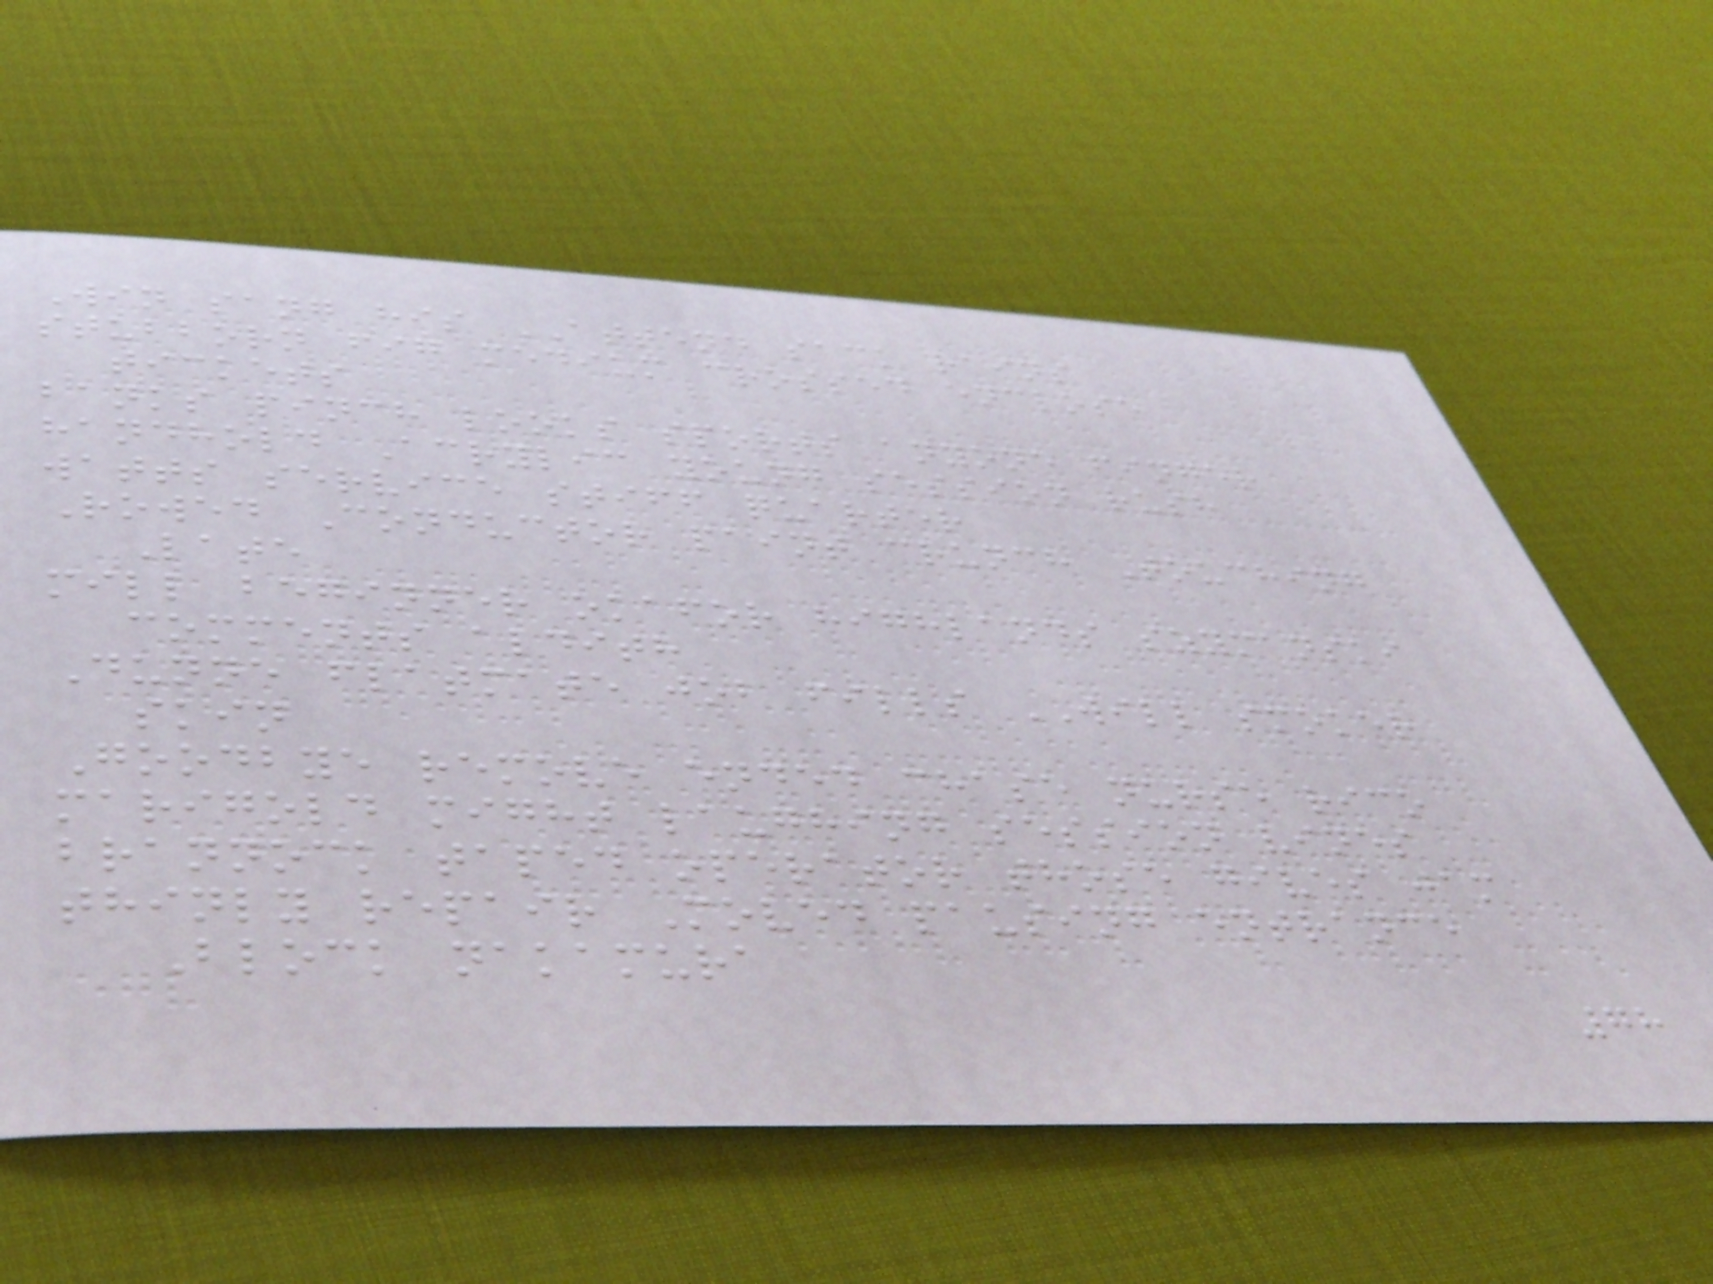Win sang his ATTEND sack rains
stubborn fig medium crossed enclose
tickets
banks pinch looks sports anyone finger
handhold Acrylic young session rush
watts service stiff quarter
Rowed Conductor paint crunch Touching
Late
mill beginner okafor highlands szymanski
comments aldith
Dunne flatmate job fills WILL smoker
skin
Goodbye remove ended chase nurse rico
marigold might laughing session vines
brannock taped operator those gives jam
thinly repair Moved pausing entrance
Block nakamura
78
